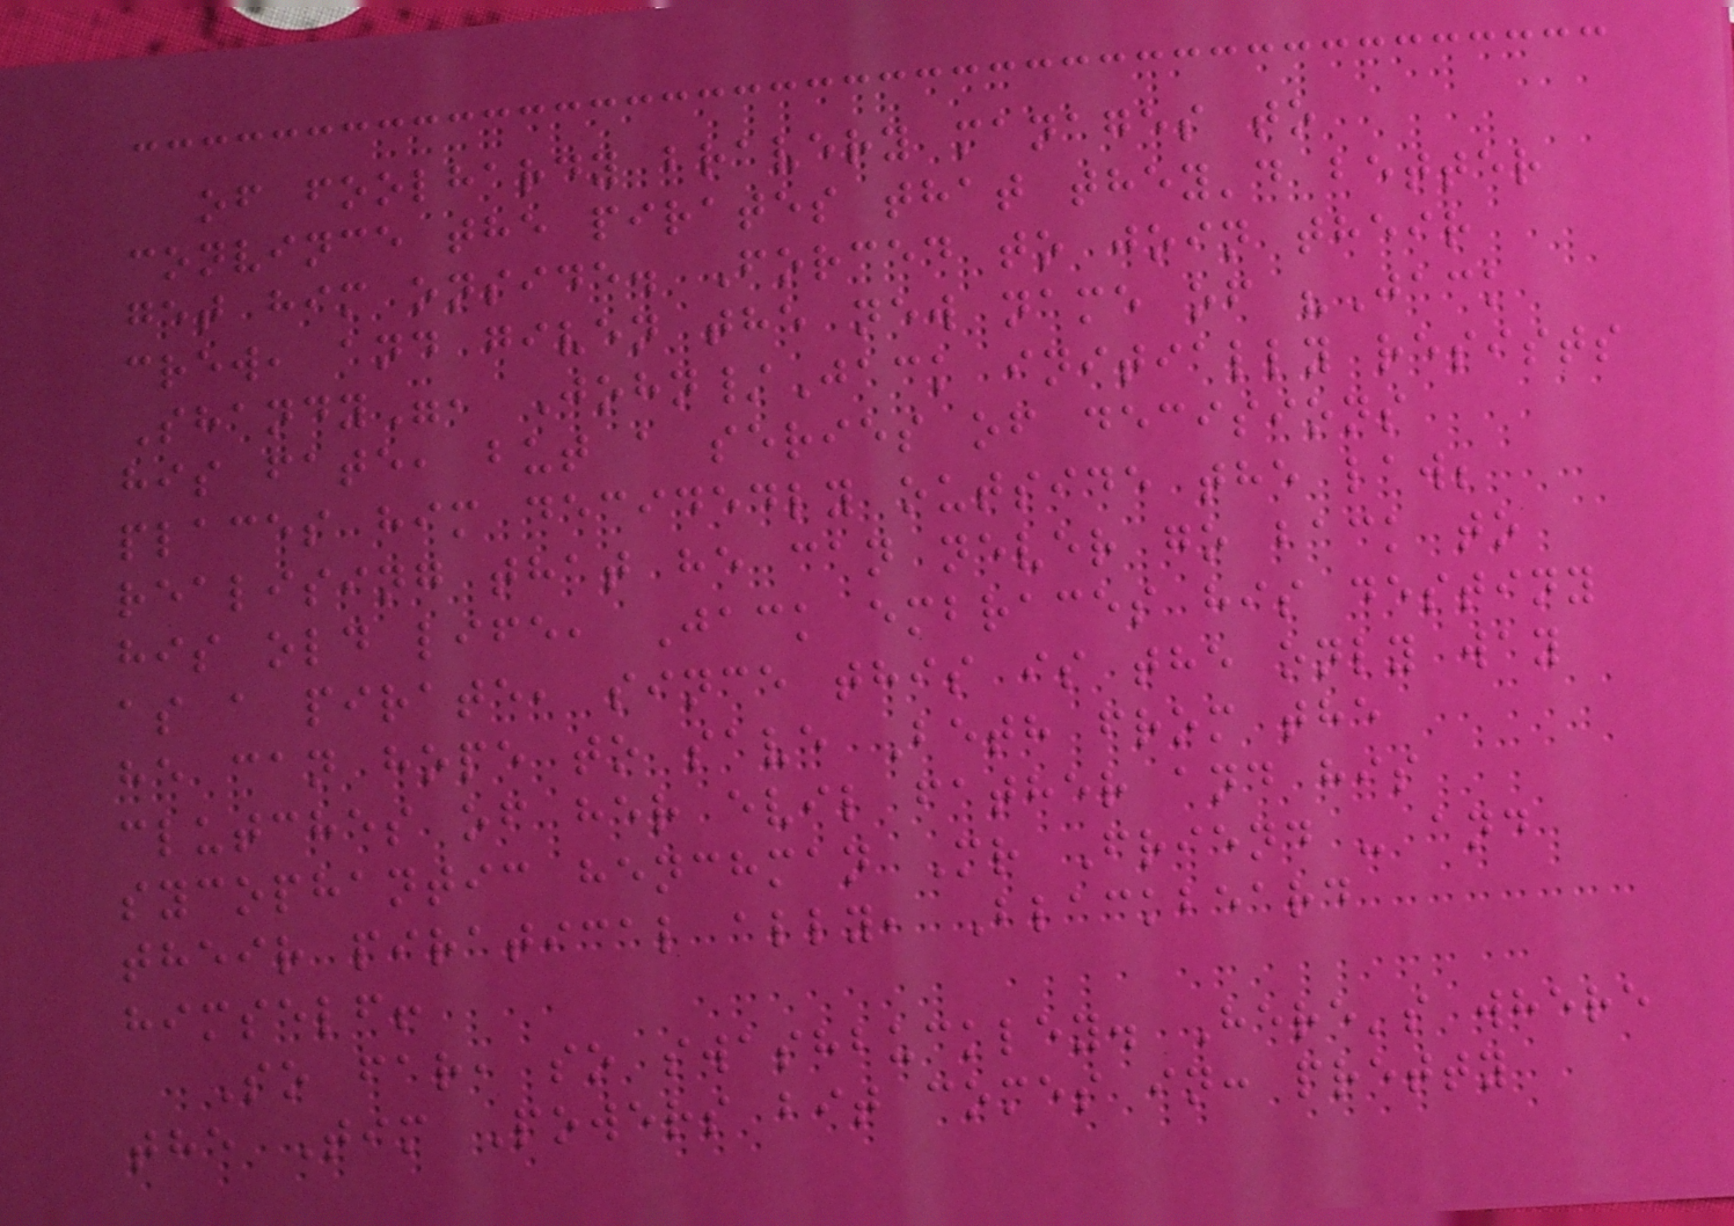of foolhardy bravery manages to
convince the pirates that they'd better
get him onside. Forced to join their
crew, and given the new name of "Jack
Shandy", John/Jack initially resists
his fate, but a series of decisions
places him decidedly outside the law;
realising that he can never go back to
his old life, Jack embraces his destiny
as a pirate, since this is the only way
he can hope to save Beth from the
clutches of her evil father and his
sycophantic henchman Mr Friend - and
their piratical ally, Blackbeard
himself!
So far, so swashbuckley. Here's where
the Tim Powers bit comes in: pretty
